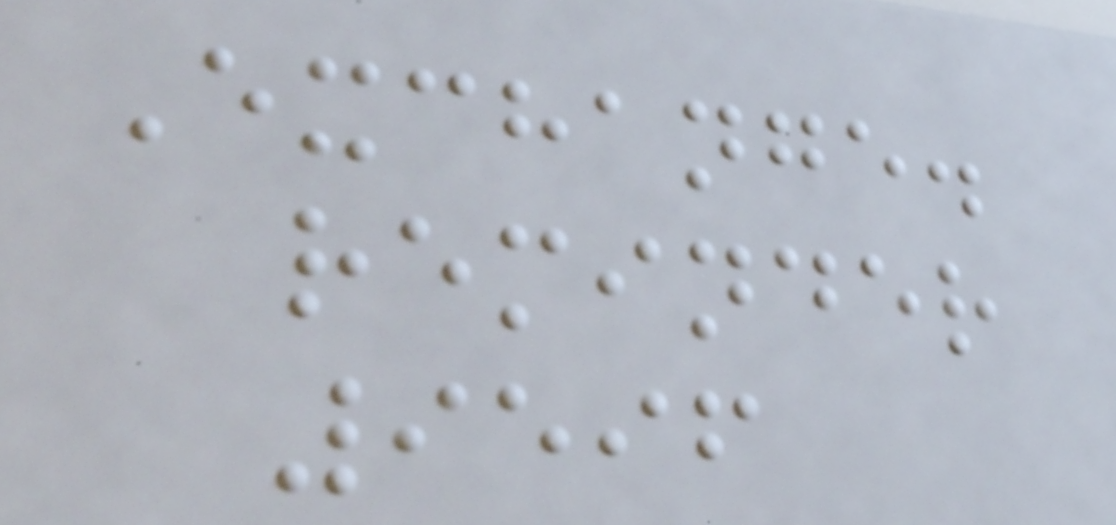Exchange.
reminder
9596
